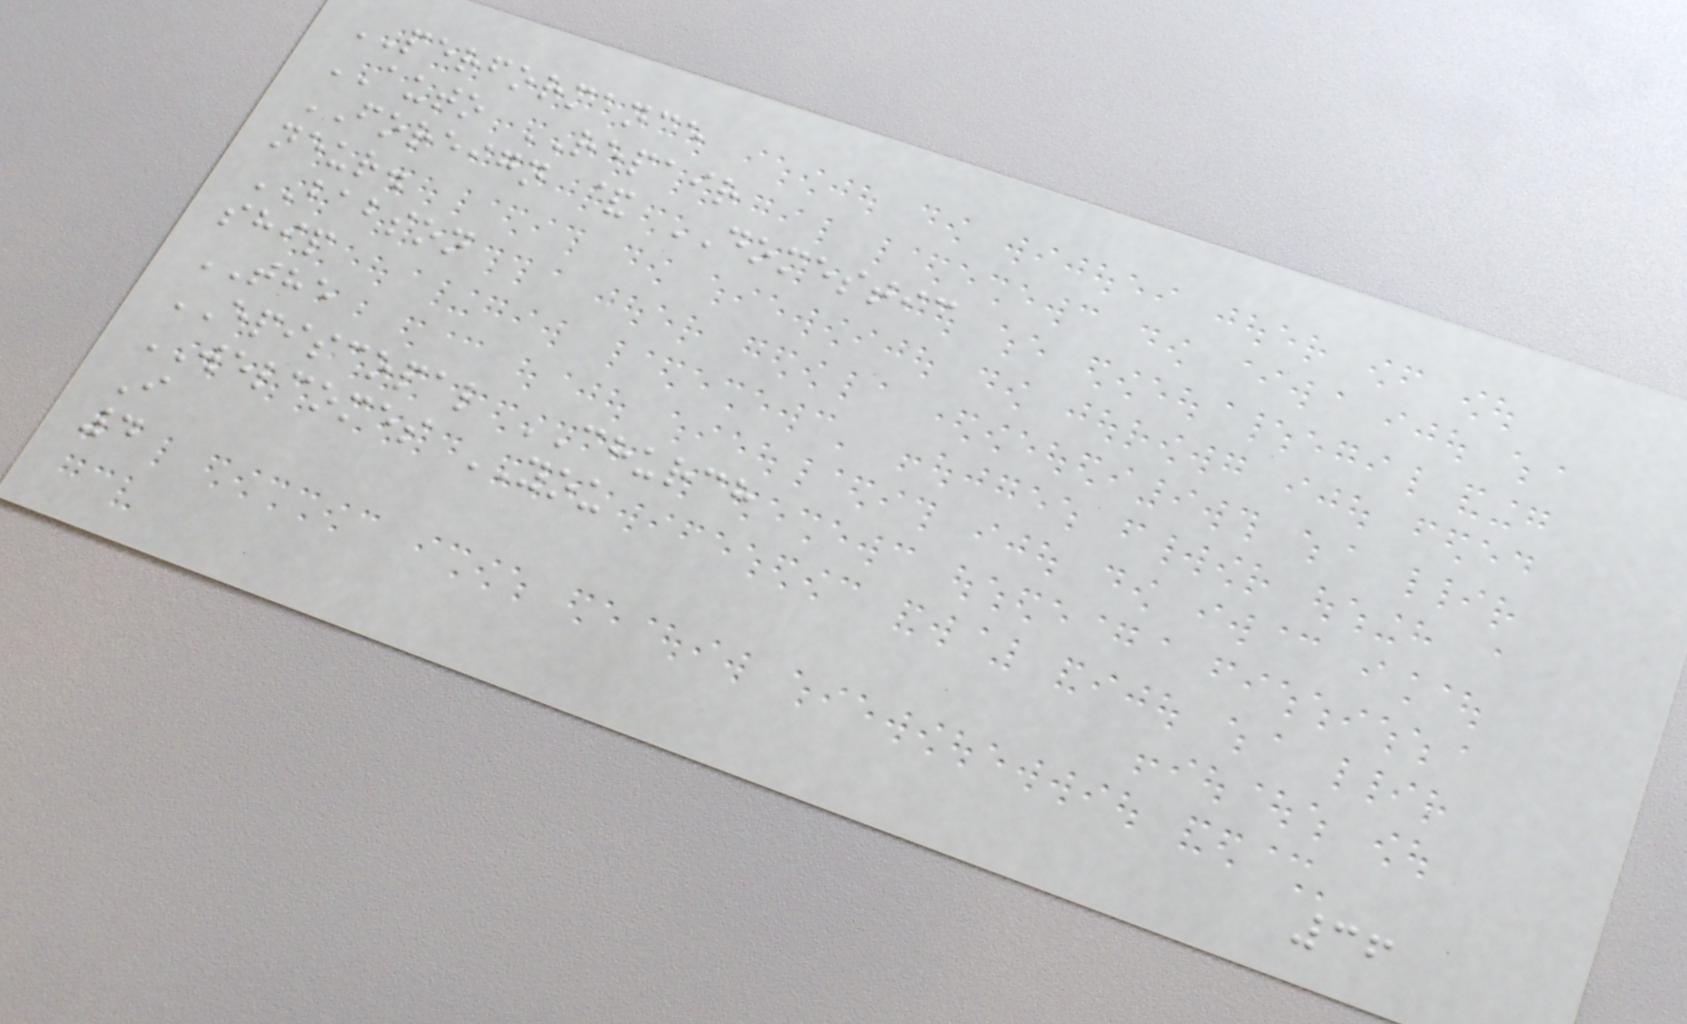PERFORMANCE
AUTO REPAIR
FOREIGN & DOMESTIC
neur.
BABSON
ship
THE
EPISCOPAL CHURCH
WELCOMES YOU
I
4
36
